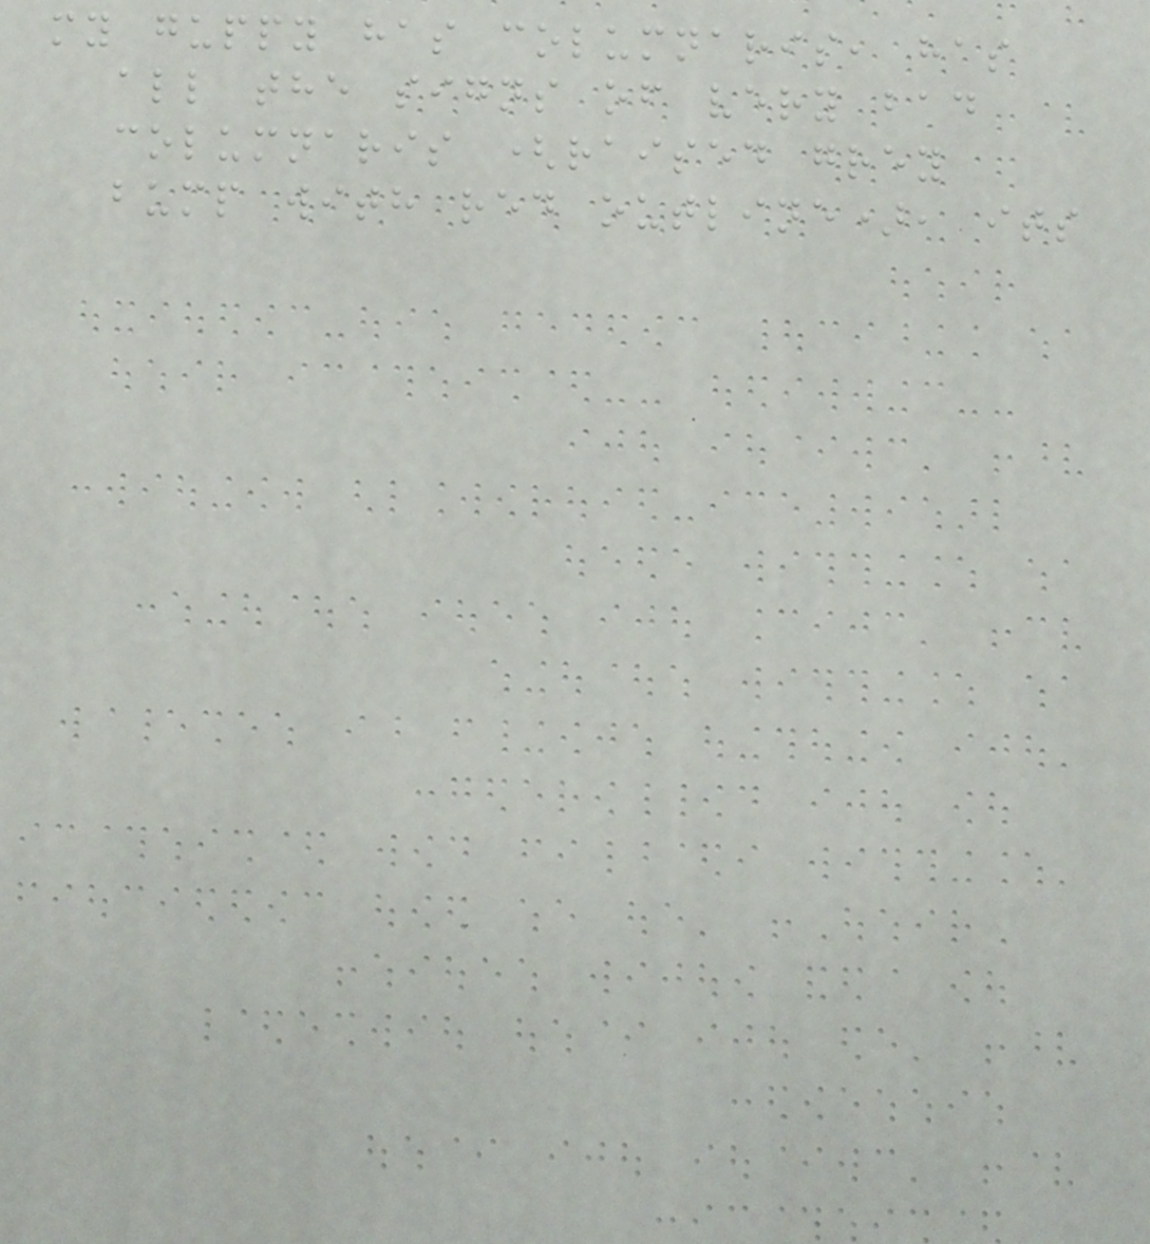my guppy has columnaris, has
all the signs of very bad
columnaris (raised grey
bump with red outline), its
